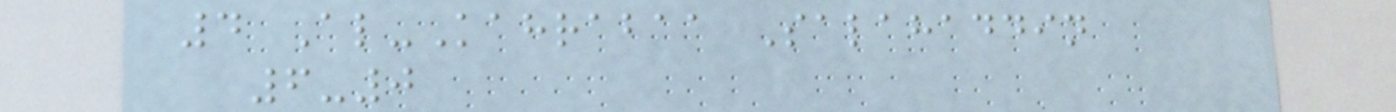4 Al-Kahrabaa Salahaddin
6-0
